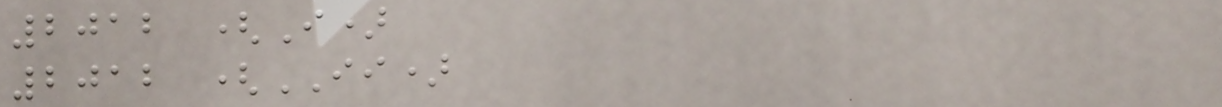2012 (I)
2012 (II)
